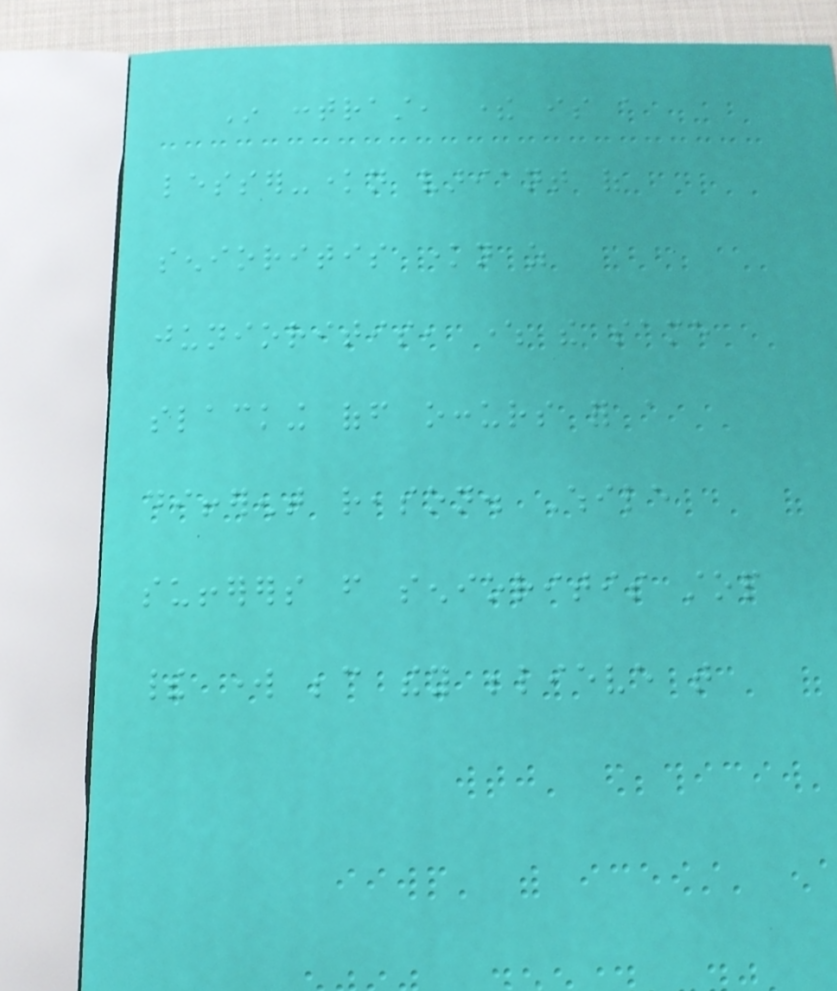In contrast, there is a
lesser-known variant of
senioritis known as
junioritis, where the same
slacking off occurs for a
different reason. While
sufferers from senioritis stop
their work because they believe that
